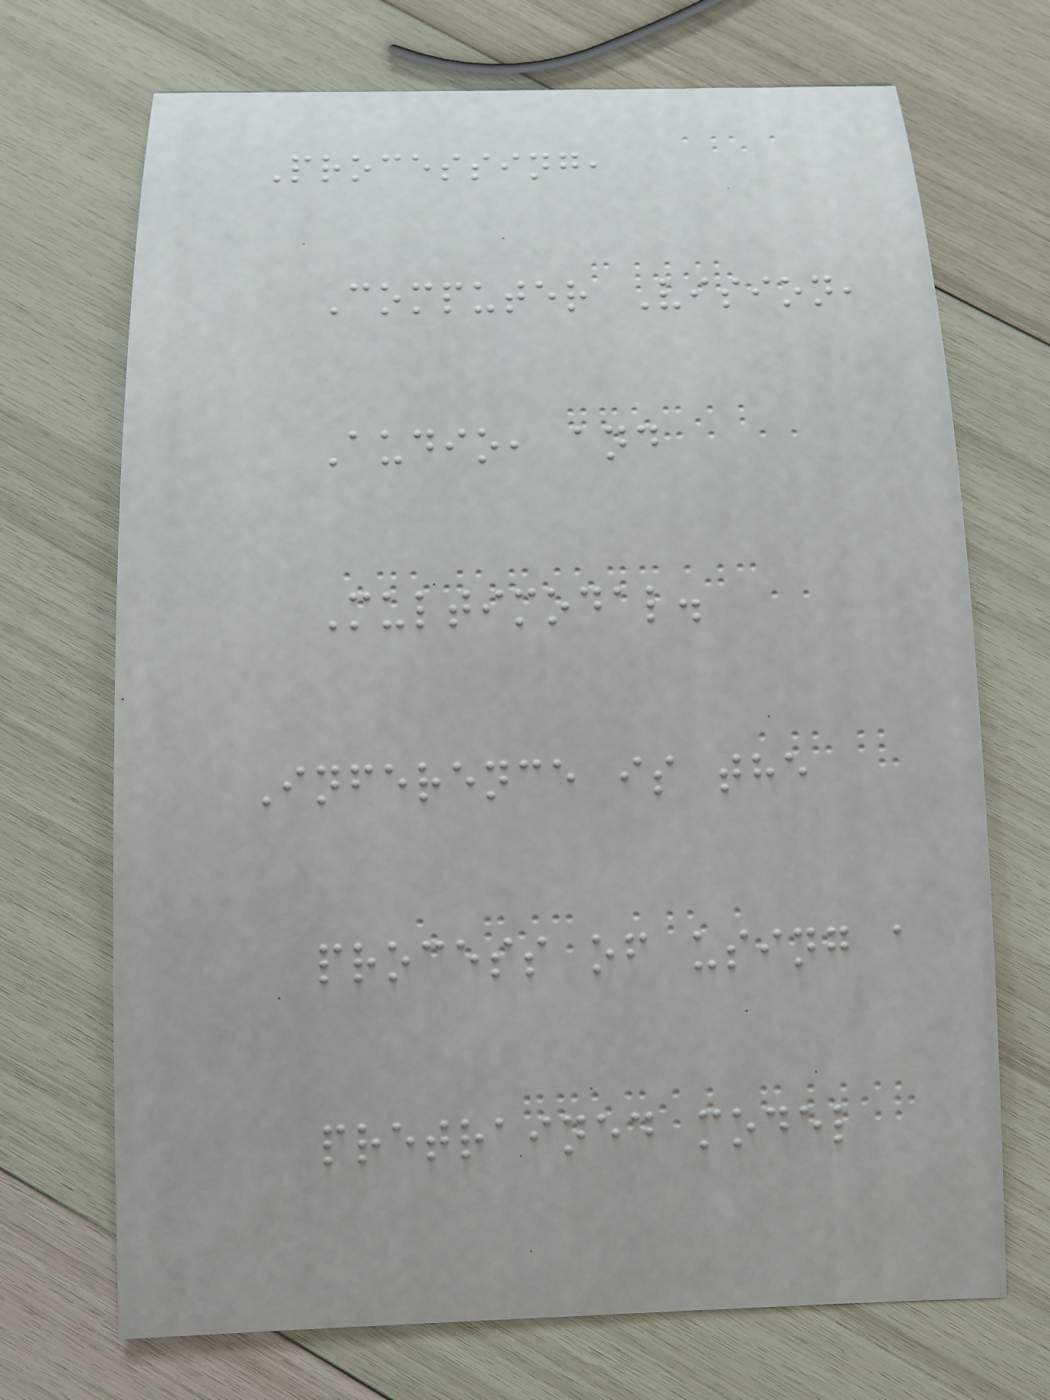Processing,
Computer Vision,
Audio, and
Multimodal.
Inference is the
process of using a
pretrained model
